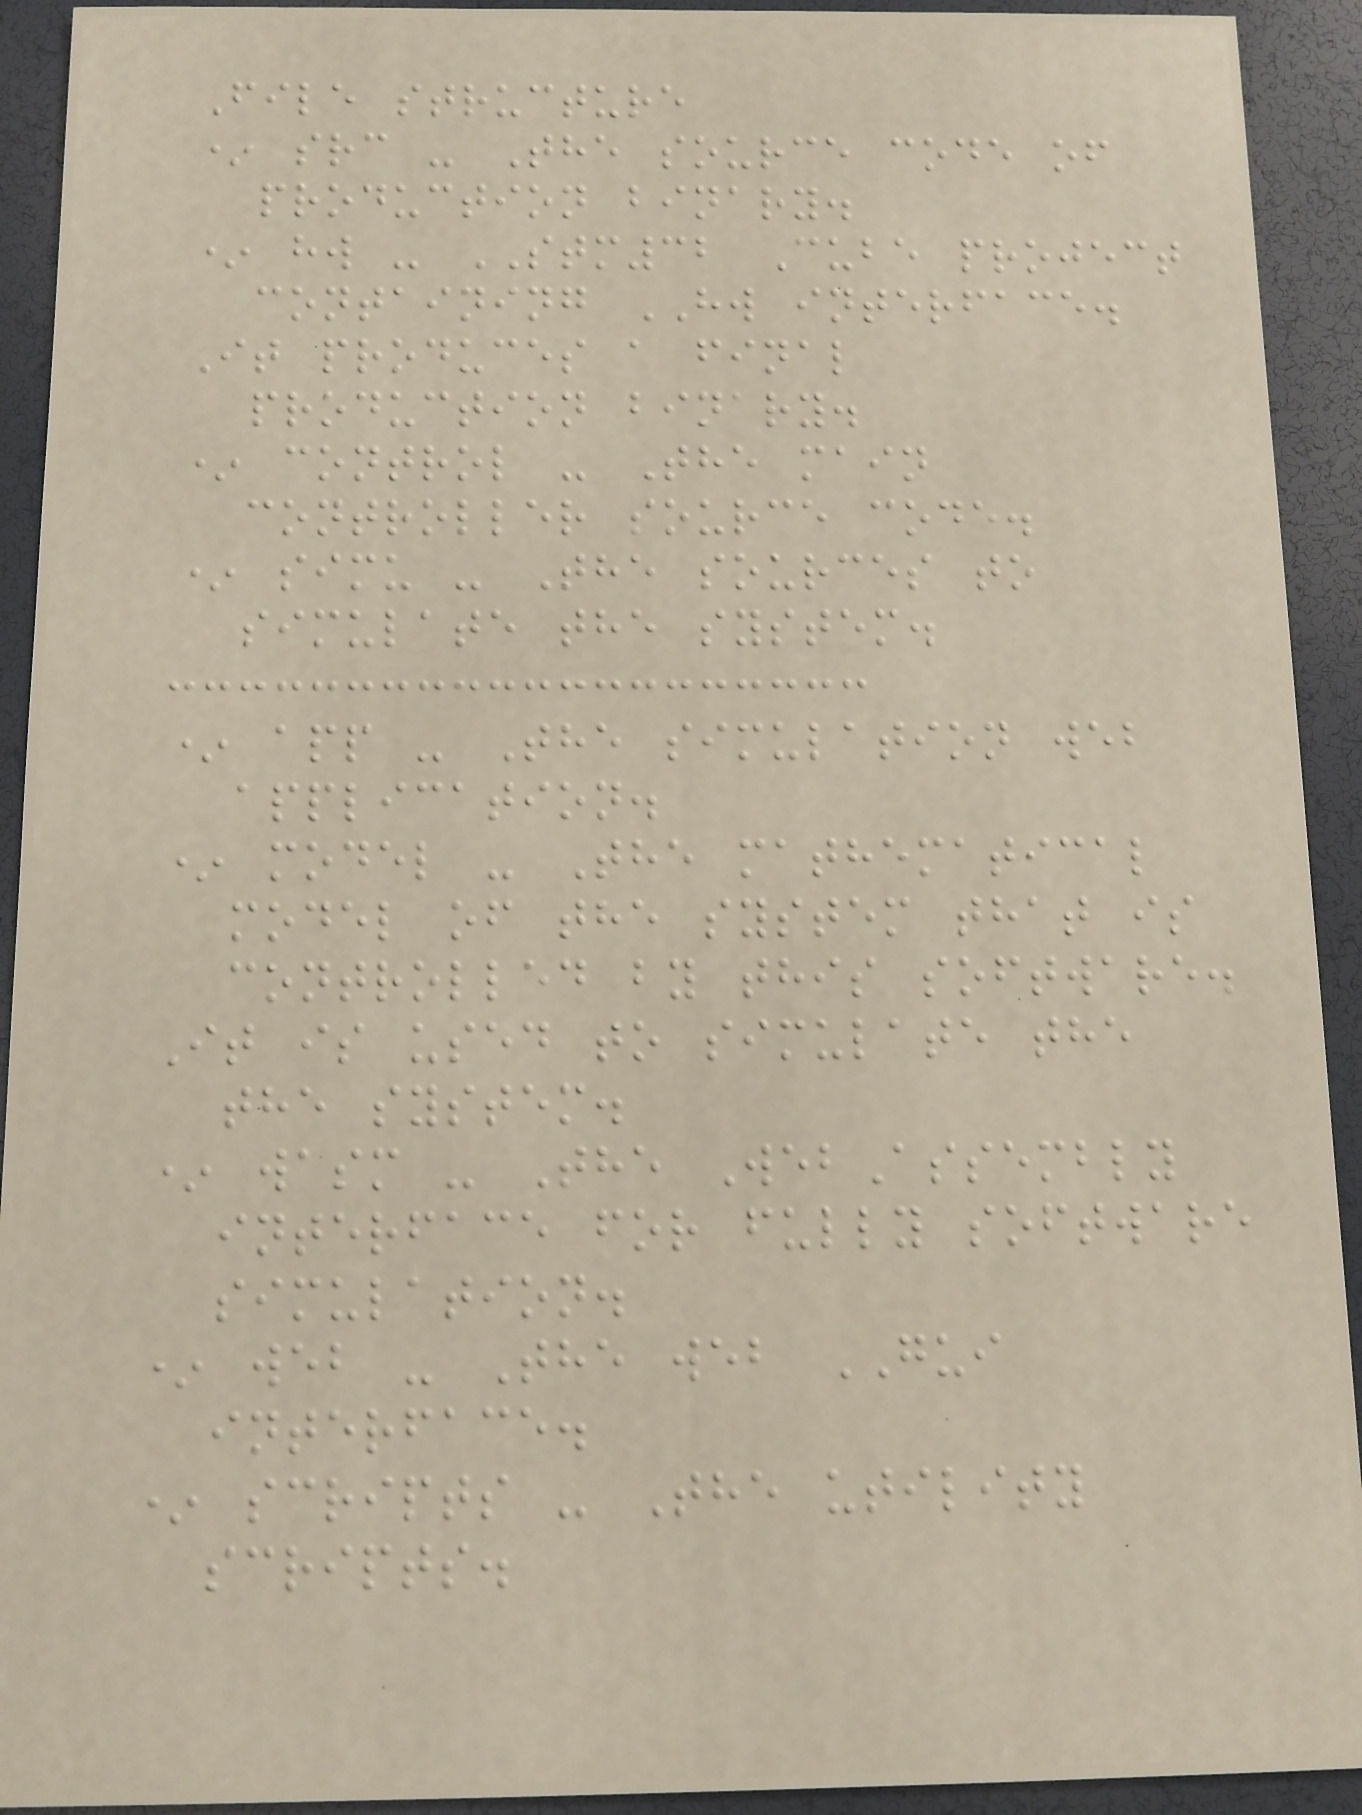File structure
* src - The source code of
production binary.
* hw - STM32 Cube project
containing HW interface.
It produces a final
production binary.
* control - The main
controller source code.
* simu - The sources to
simulate the system.
* app - The simulation web
application.
* model - The mathematical
model of the system that is
controlled by this software.
It is used to simulate the
the system.
* wasm - The WebAssembly
interface for fully software
simulation.
* web - The web GUI
interface.
* scripts - The utility
scripts.
